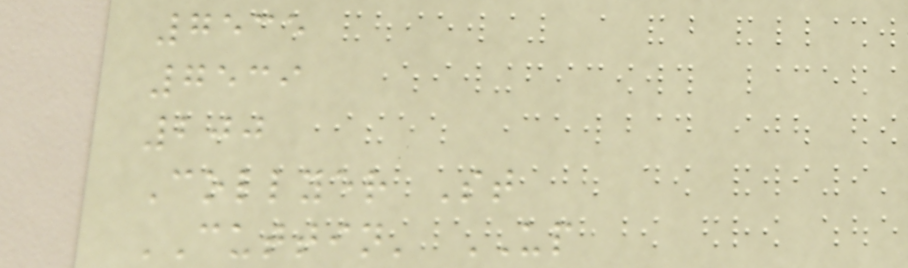7535
7539
200
Collyer St
CUTTIN' UP
